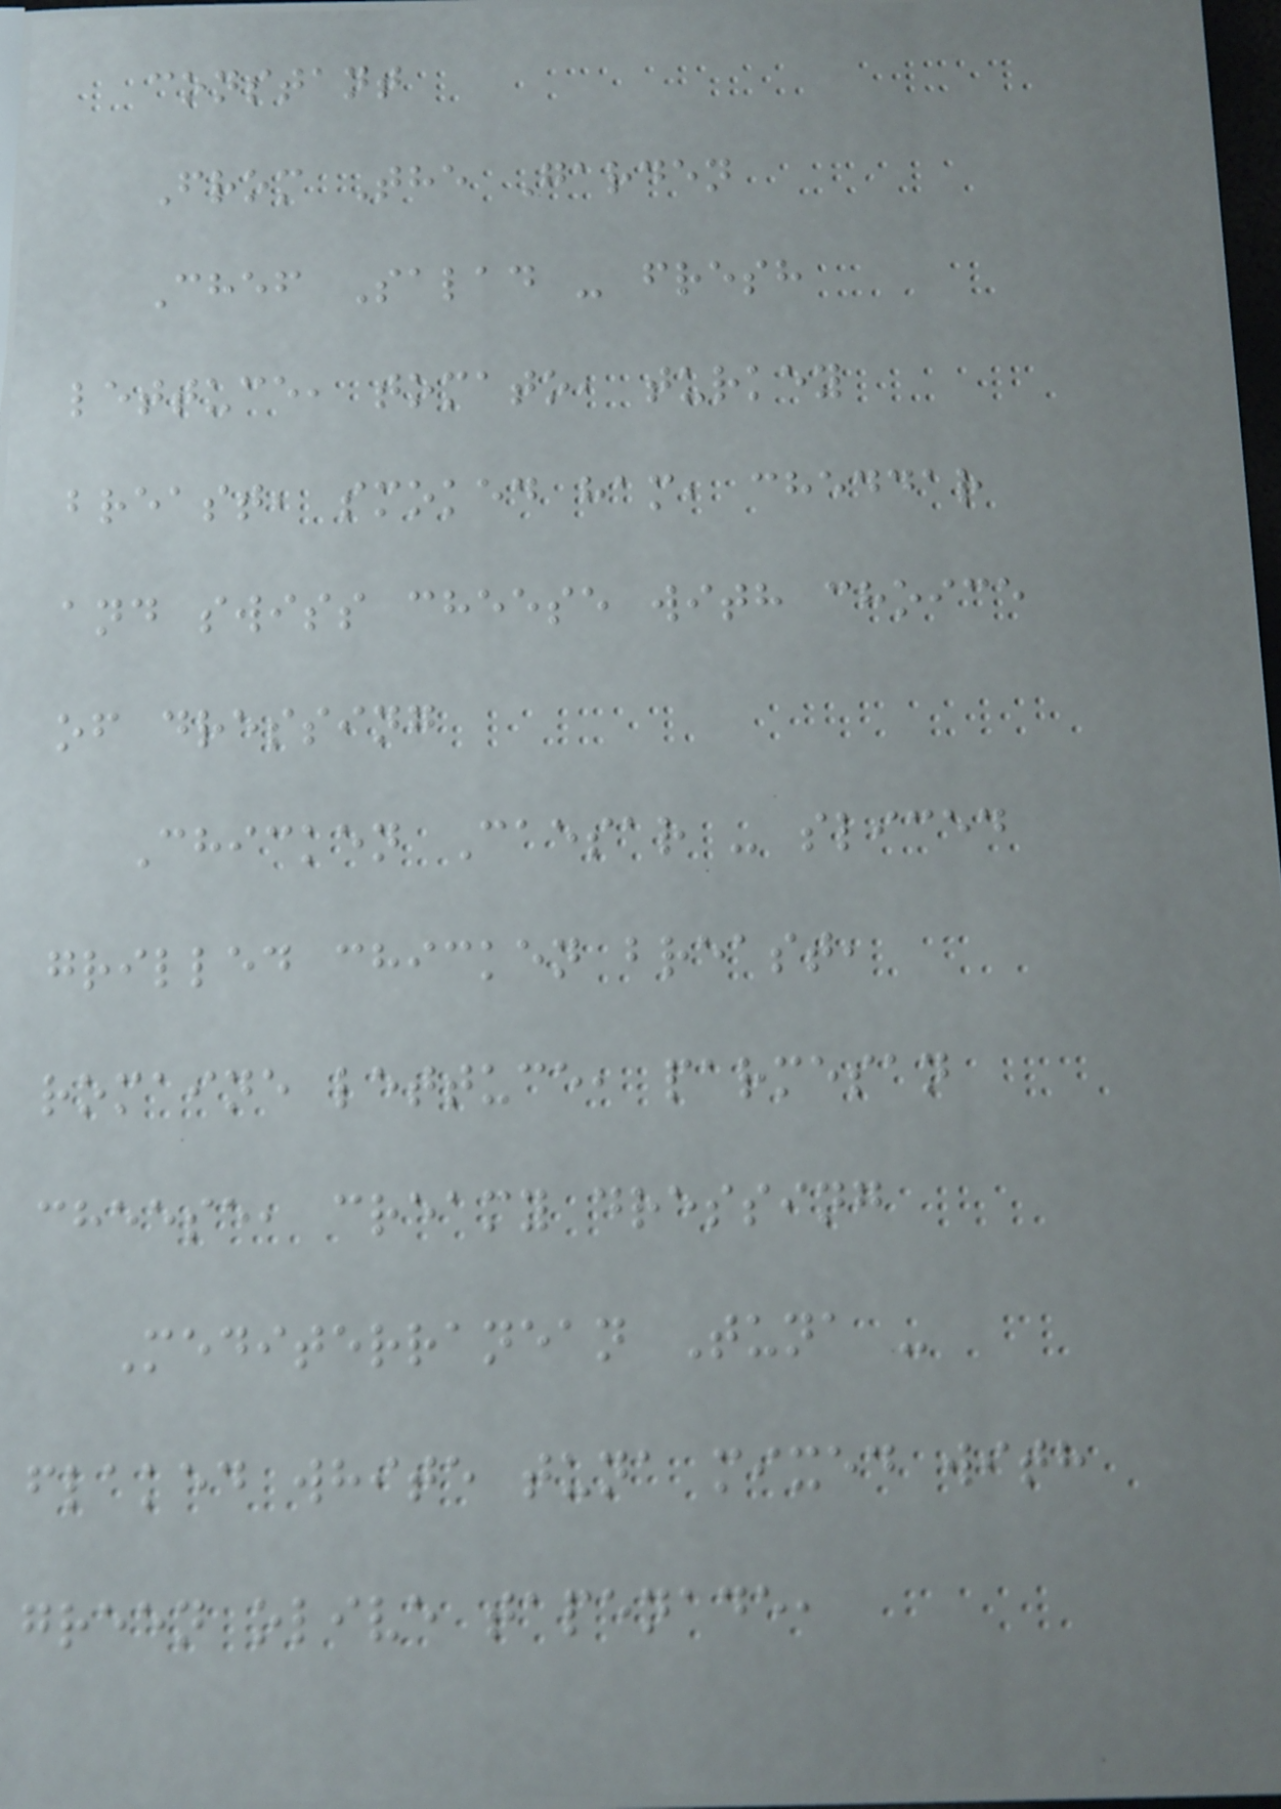constant
From The Garden
Chef Salad - fresh
lettuce, tomato, turkey
breast, smoked ham, cheddar
and swiss cheese with choice
of dressing
Chicken Caesar - sliced
grilled chicken breast,
romaine lettuce, parmesan
cheese, creamy dressing
Mediterranean Tuna -
flaked white tuna mixed with
green olive tapenade,
